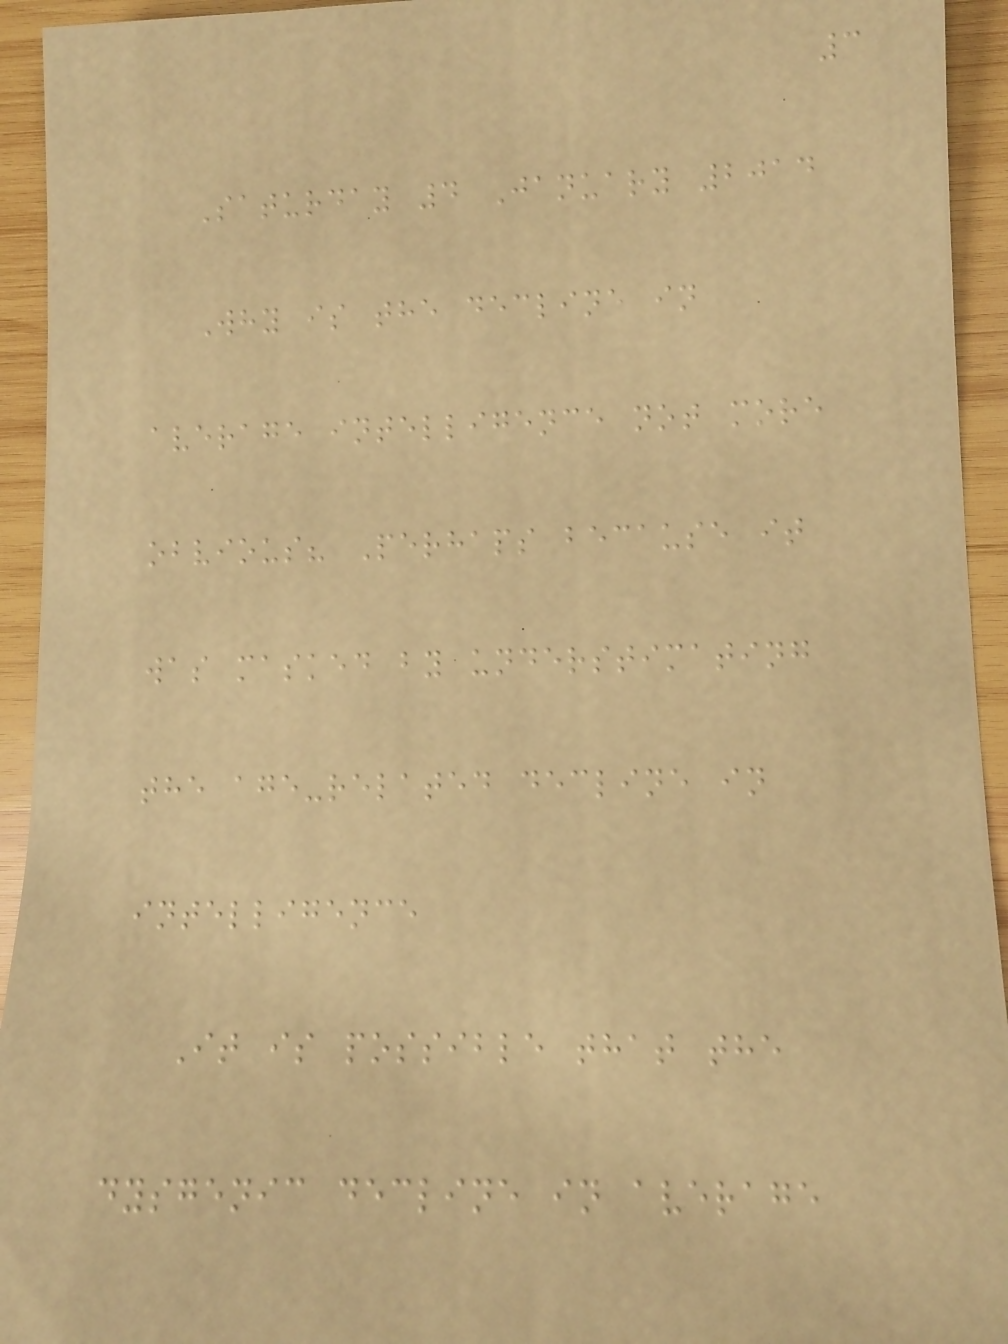3
Saturday 4 January 2014
Why is the decline in
average intelligence not more
obvious? Perhaps because it
was masked by understimating
the age-related decline in
intelligence
It is possible that the
dysgenic decline in average
